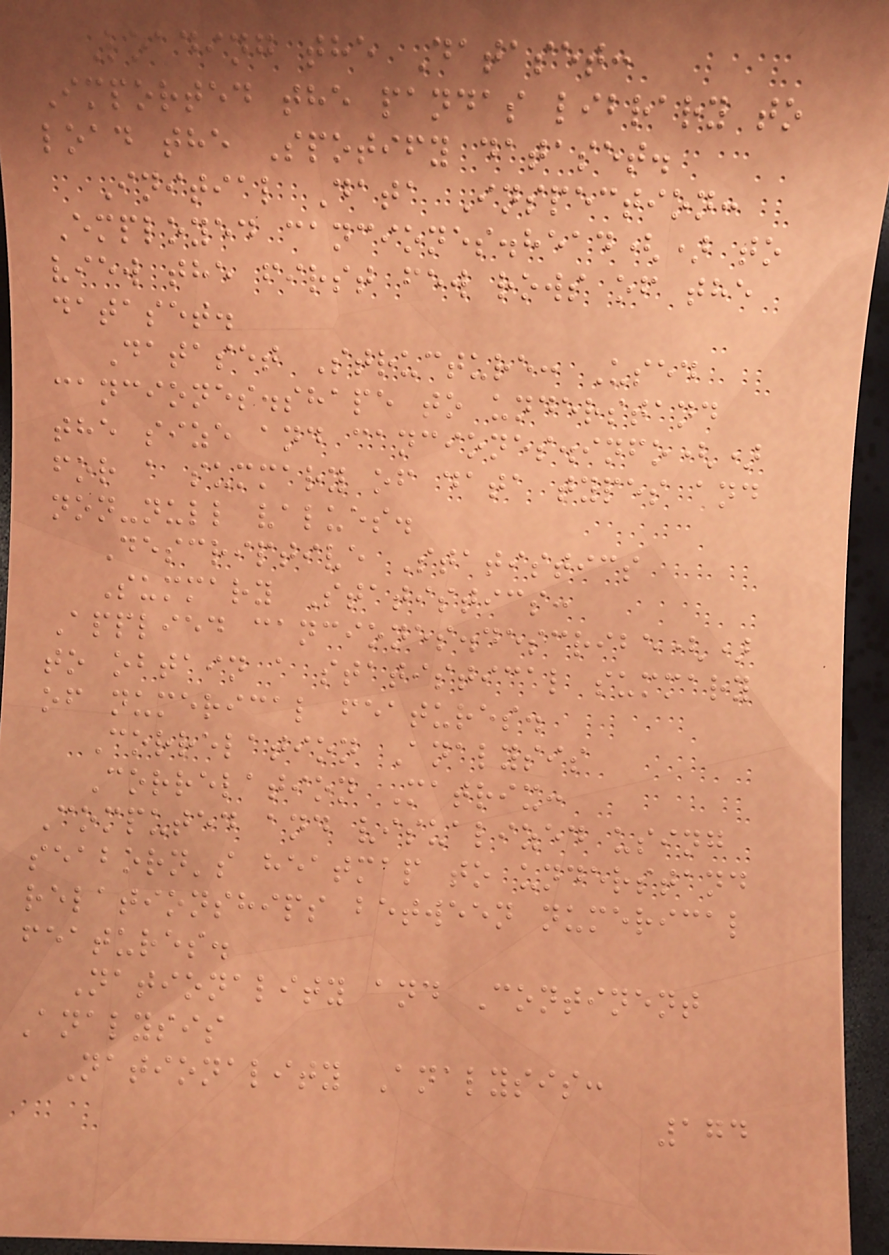Loading the Dataset:
Imported the pandas library to
load the Spotify dataset.
Initial Data Inspection:
Employed canciones.head() to
view the first few rows of the
dataset.
Dataset Structure: Used
canciones.shape to understand
the size and canciones.info()
for a summary of data types and
non-null values.
Descriptive Statistics
Summary Statistics:
Applied canciones.describe()
to obtain a statistical summary
of numerical features.
Correlation Analysis
Correlation Matrix:
Computed and visualized using
seaborn's heatmap to understand
relationships between numerical
features.
Nationality and Continent
Analysis
Nationality Analysis:
174
